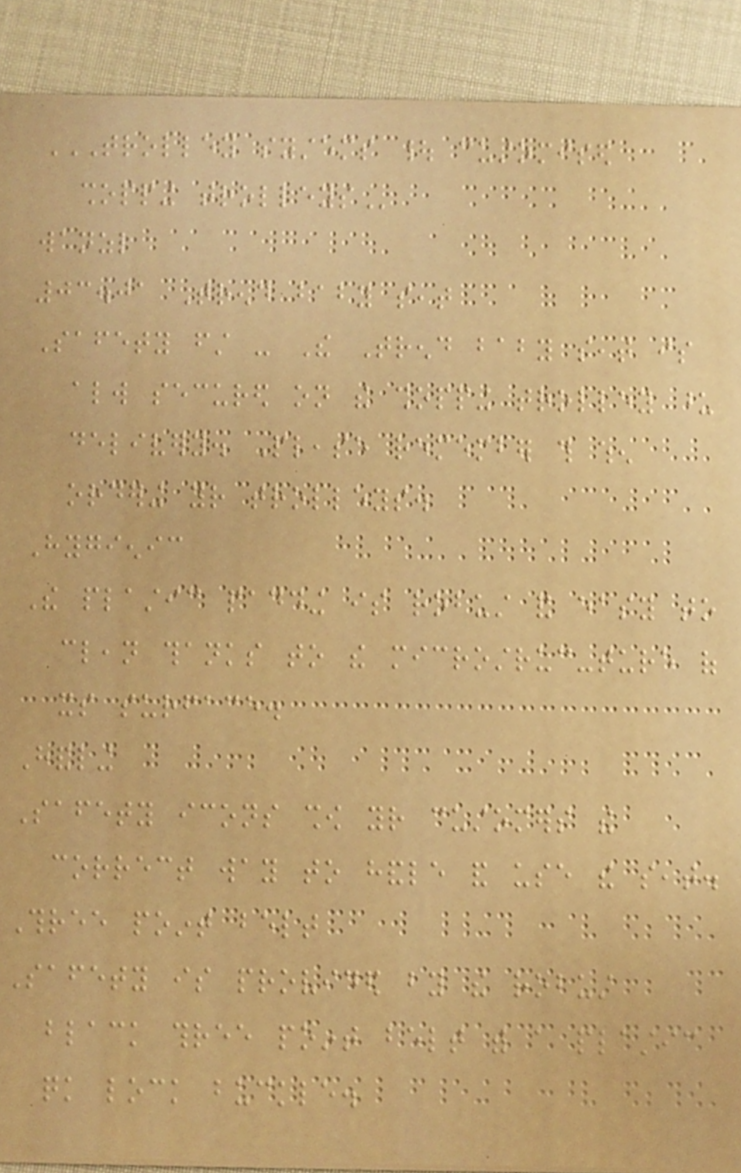TROLLEY SYSTEMS | CUSTOMISED
SHOPPING TROLLEYS
wanzl
03.01 Trend baby seat
Safety first - The Trend baby seat is
always secured on the shopping trolley upon
delivery. Please remember this when
ordering your trolleys.
Hygienic
The plastic padding is robust and easy to
clean thanks to the microstruc-ture of
its surface.
Handling
Safety icons show your customers the
correct way to handle and use the seat.
Three point belt
Safety is provided by the robust
black three point belt with a plastic
quick lock buckle.
